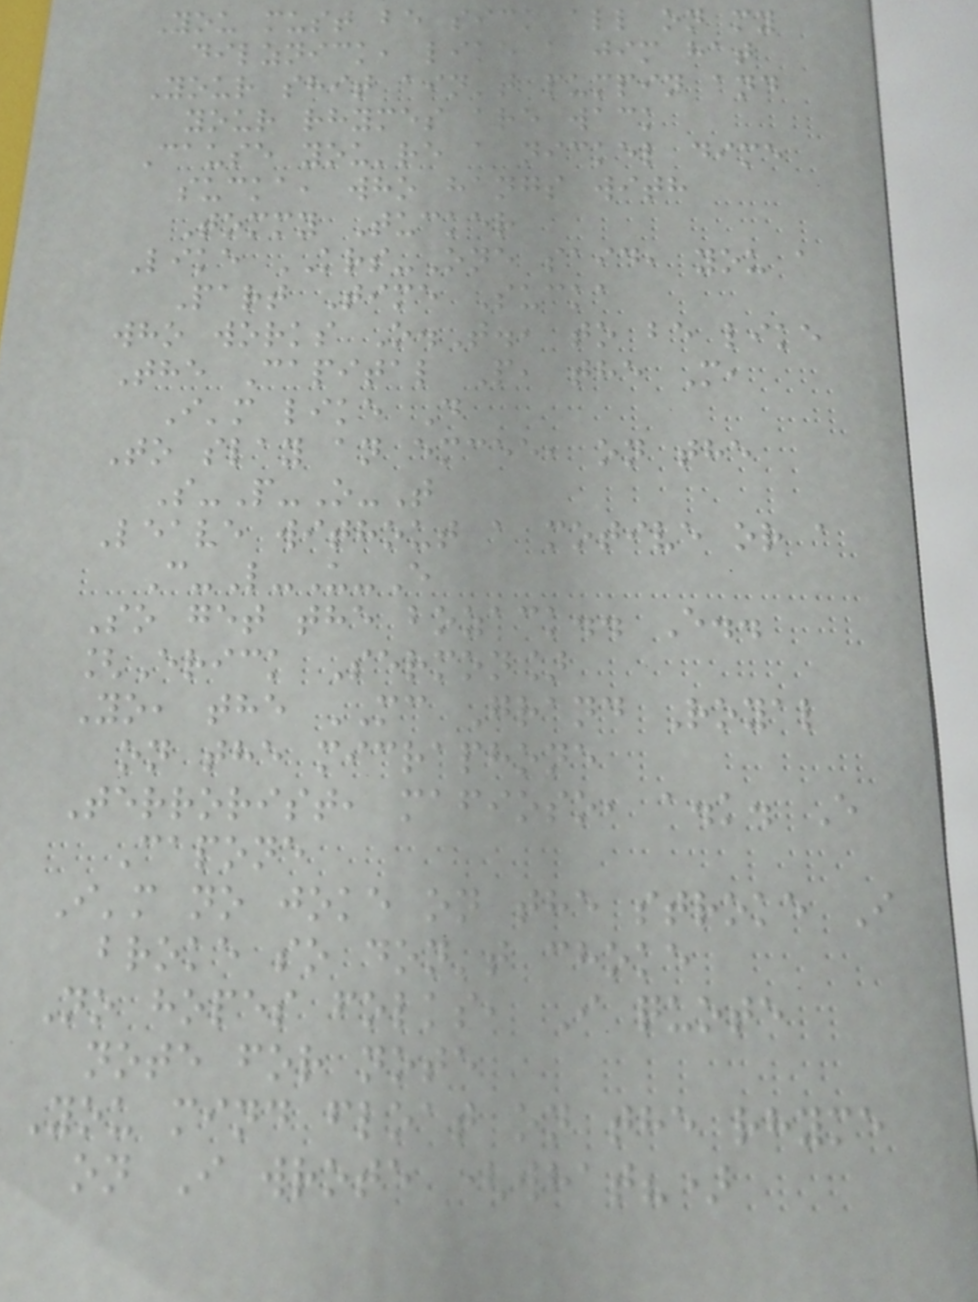You must be sick all on my
dilznick, like a jim hat
Your shit ain't pumpin and
your rhymes are wack
Cause you're a nickel dime
sucka, who hangs with
Tommy Tucker
Like KRS-One said, you a
Part Time Sucka
who works O.T., to be like
The Capital P, the M,
I'm like D
To slay an emcee, on the
S-P-O-T
Leave without a motive or a
C-L-U-E
So get the bozack.. E..
[Erick Sermon]
Yo, the MC Grand Royal
on the micraphone
Terrorist, mafioso, a.k. E
Capone
I'm no joke on the stroke I
broke so don't choke
No hopes folks, I quote
note for note
You mind float on the rhyme
on I wrote (what?)
